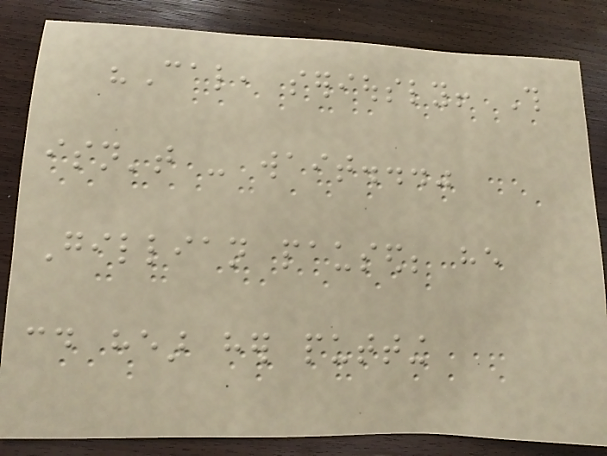"Cal, seriously! This
isn't - wait..."
Gillian paused; he
could hear her putting
